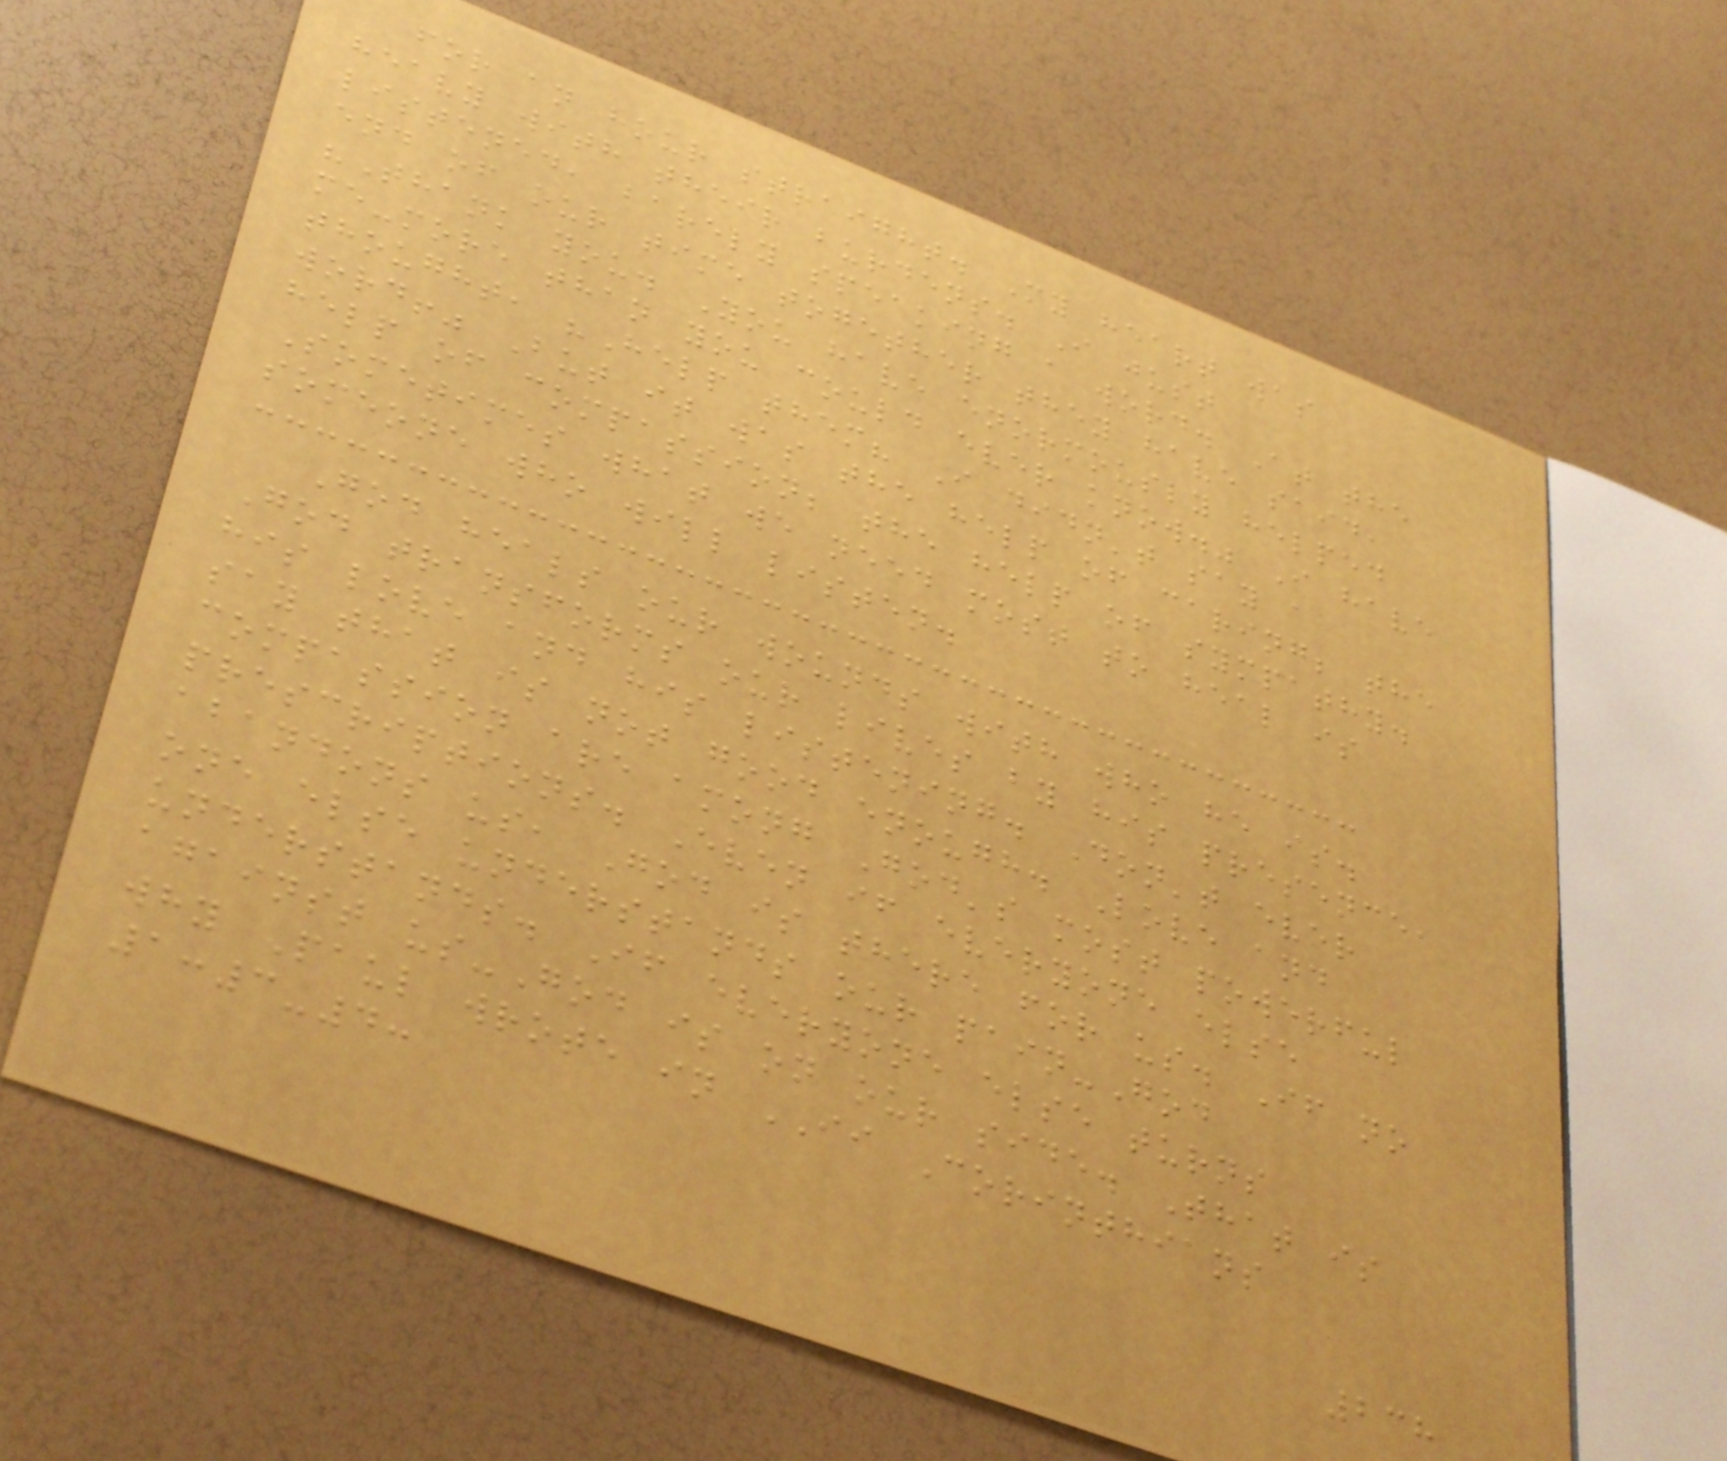for an hour straight. My heart was
heavy with their burdens. I just
listened, barely speaking a word. At the
end of our time together they have said,
"Thank you. You have enormously helped
me-more than you could ever know." I have
thought, "Help them? I didn't say a
word!" But it was the help of caring; the
help of compassion; the help of sympathy.
Sometimes what we need most to heal is
someone who will listen.
God heals our wounds with who he is.
God transforms our lives by his presence,
his love and his listening. Don't ever
say that is not good enough. Love and
compassion are among God's most powerful
prescriptions. Even if everyone else
abandons us, God is there for us. If no
one else understands our pain-God
understands. If everyone else turns
against us-God is on our side. That is
why Paul wrote in II Corinthians
1:3-4:
238
